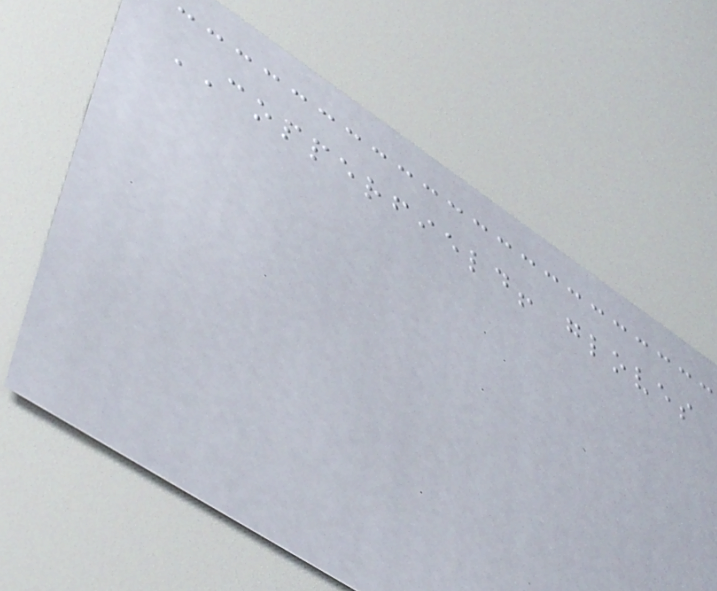COPPERFIELD! gloves
